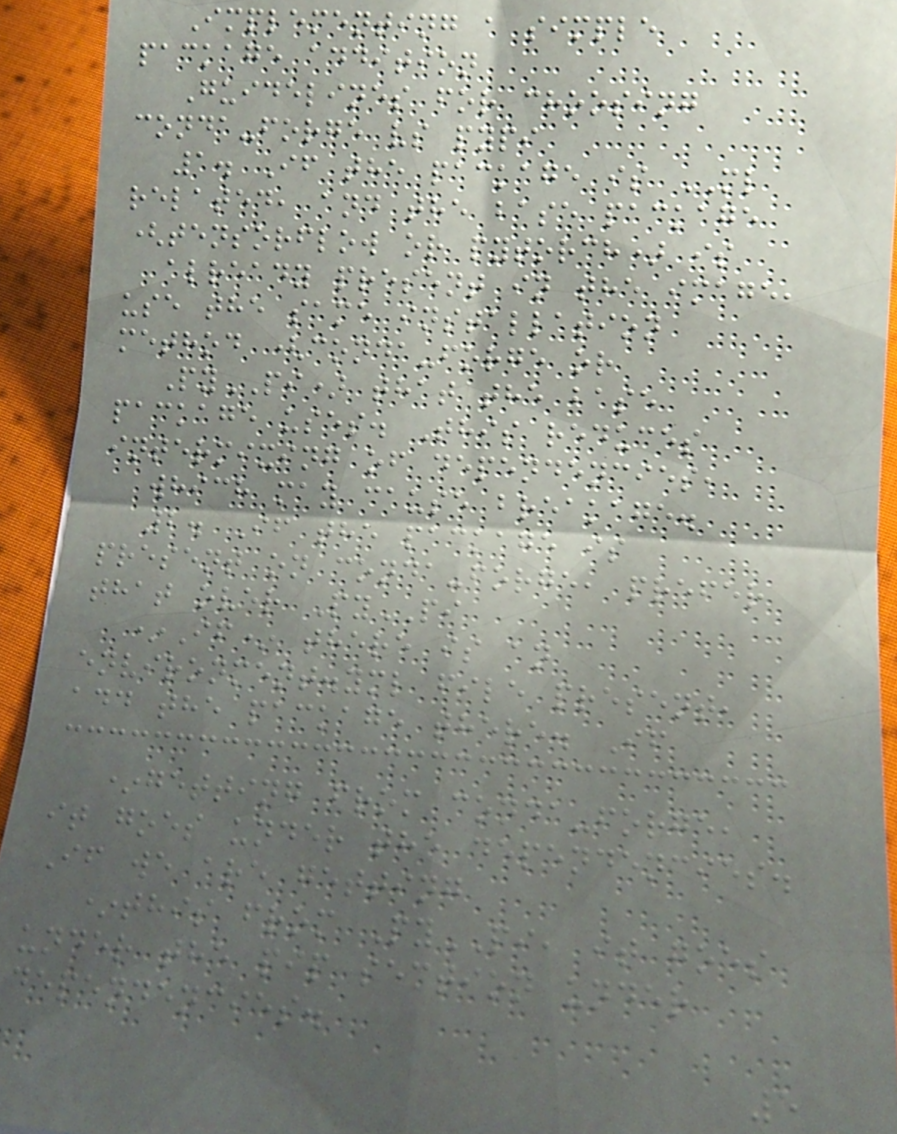Implementing a simple
package addition
Guidelines for choosing
conda-forge vs pypi
1. If the package is ML
related, and the base package
(tensorflow or pytorch) is
already present in the image,
use the same installation
method (conda-forge or
PyPI) that the base
package uses. This reduces
intermixing of dependencies,
which may cause breakage.
2. If the package is
present on conda-forge, prefer
that over PyPI
*If* there is an
environment.yml file present,
add the package there. If
*getting from conda-forge,
it goes under the dependencies.
If we are getting
*this from PyPI, it goes
under the pip section under
dependencies.
5
